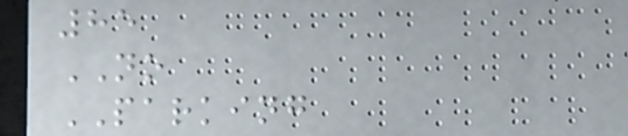85
NO
PARKING
